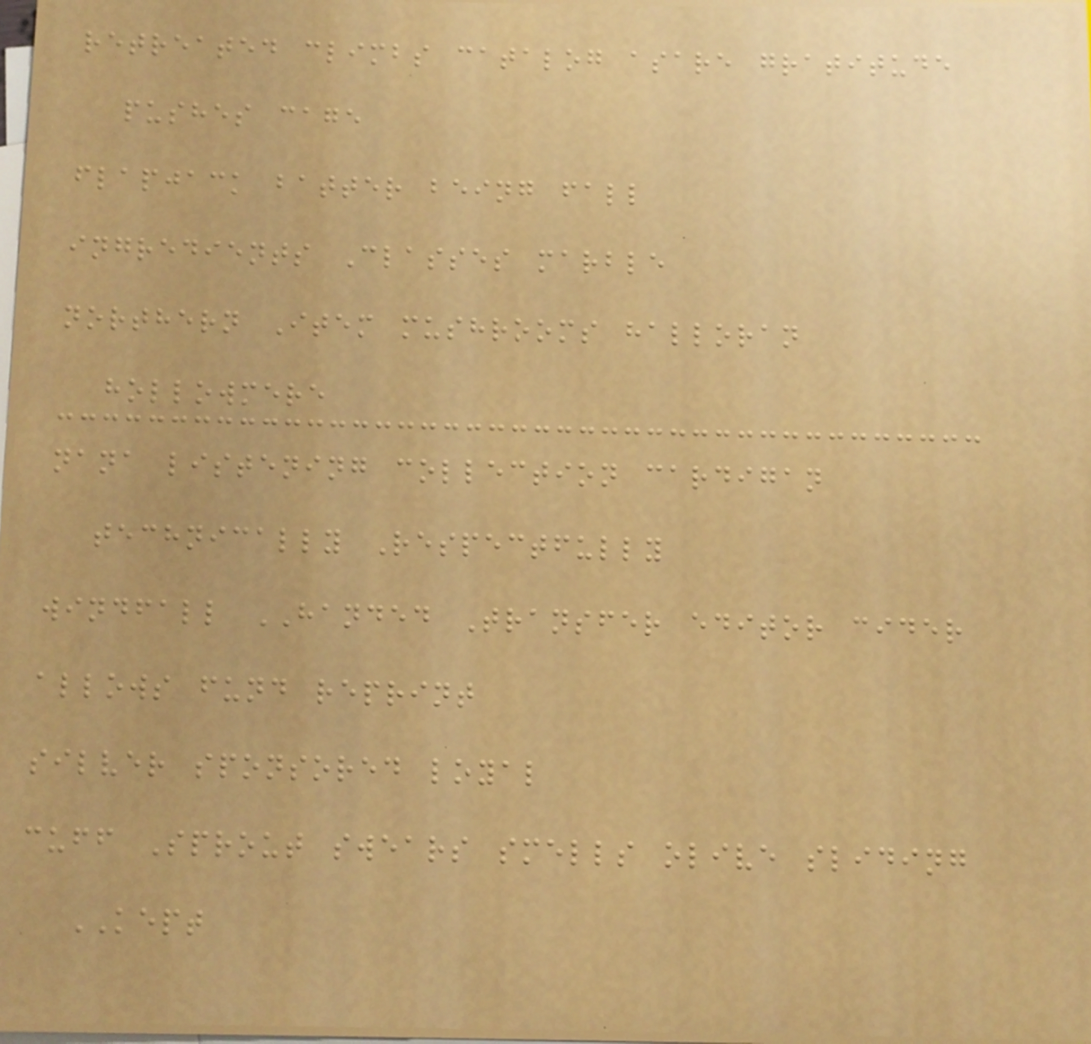retreated climbs catalog asare gratitude
pushes cage
flapjack batter being fall
ingredients Classes marble
northern Item mushrooms halloran
hollowmere
nana listening collection cardigan
technically Respectfully
windfall HANDED Transfer editor cider
allows fund reprint
silver sponsored loyal
cuff Sprout swears smells olive sliding
KEPT
